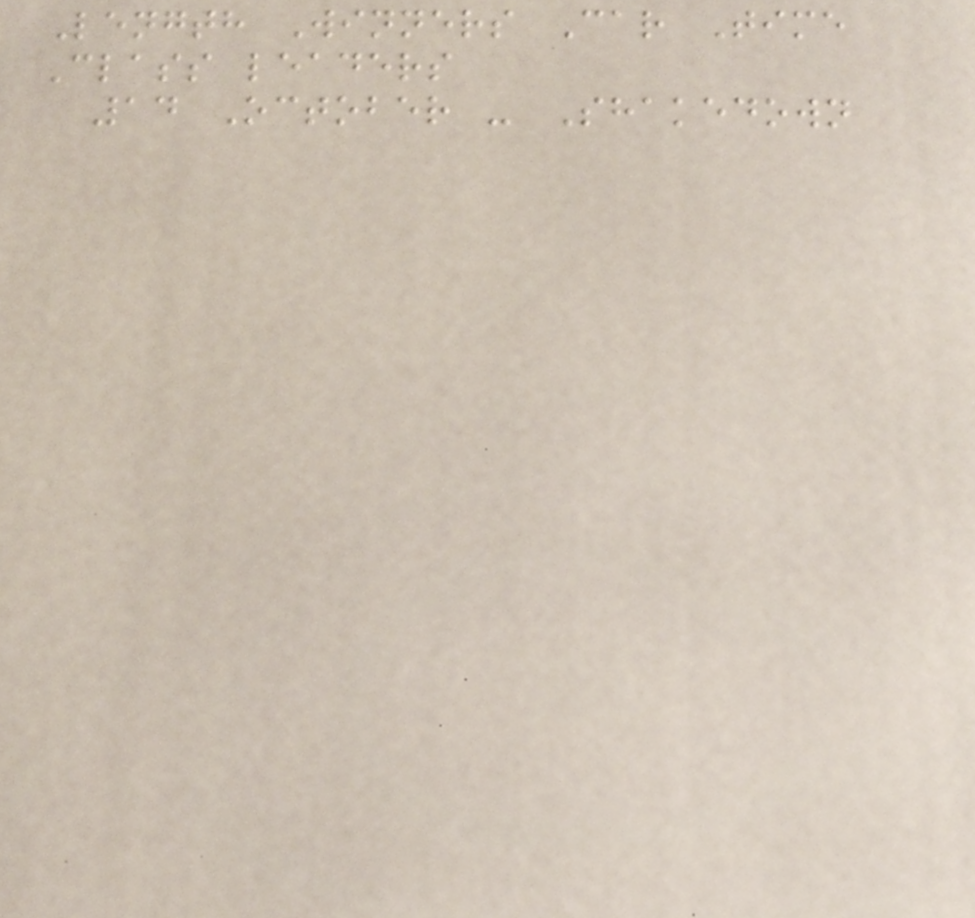Length Winners Car Time
Class leaders
14 October - Shakedown
